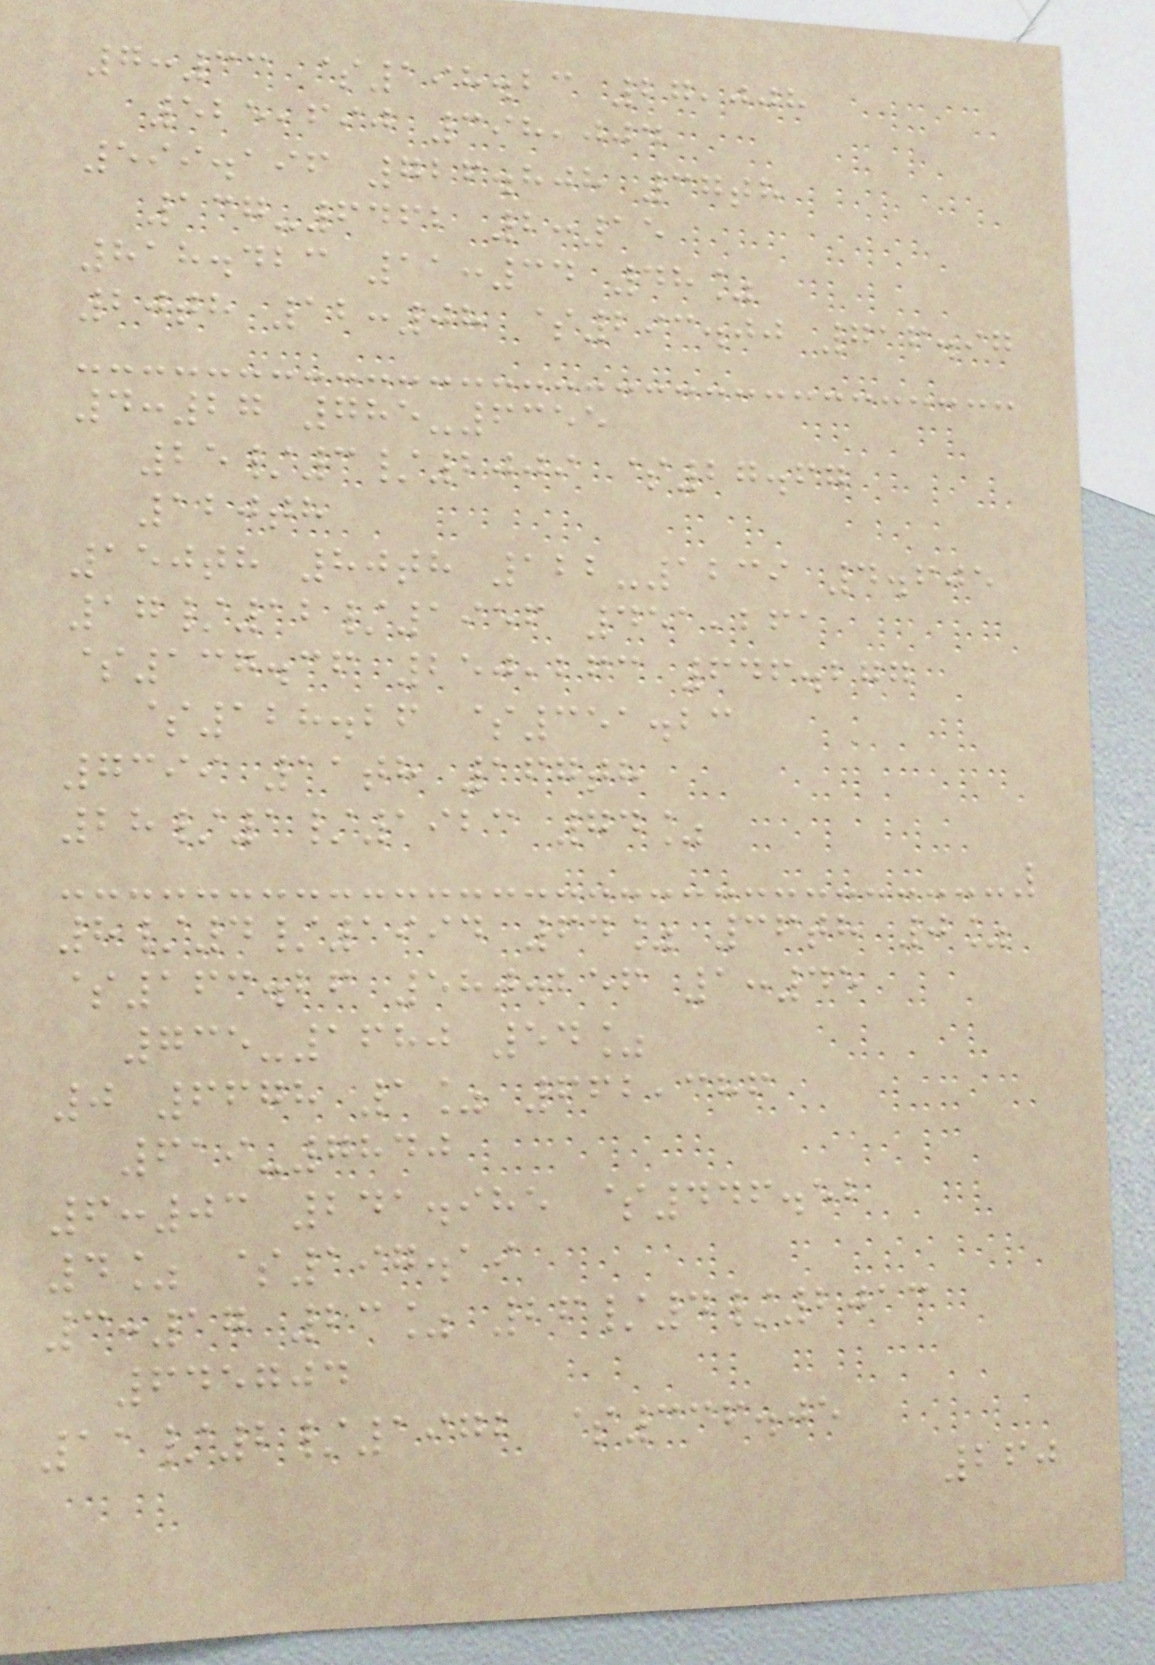7:33 $198.23 27,008
525,690 398,004
599.196 726.808 37th
137-6462 2:15
818.423 11:34 48%
20th 12:08 $293.00 716.97
4:27 785-6355
25/3/2009 $27.67
120th
150th 80th 122-1239 4.605
17/12/1956 451,261
$137.36 250,263 646.277
$128.26 $351.23
7399 11th 167th
28/1/1923 74%
8/4/1994 64% 36th 0%
$163.26 580.256 1:45
735-1680 54%
0 6678 1% 662,386
619-7840
6:03 241.985 $446.52
4% $197.19
3:17 23% 26/4/2013
645704
11/2/1972 $336.05
260
